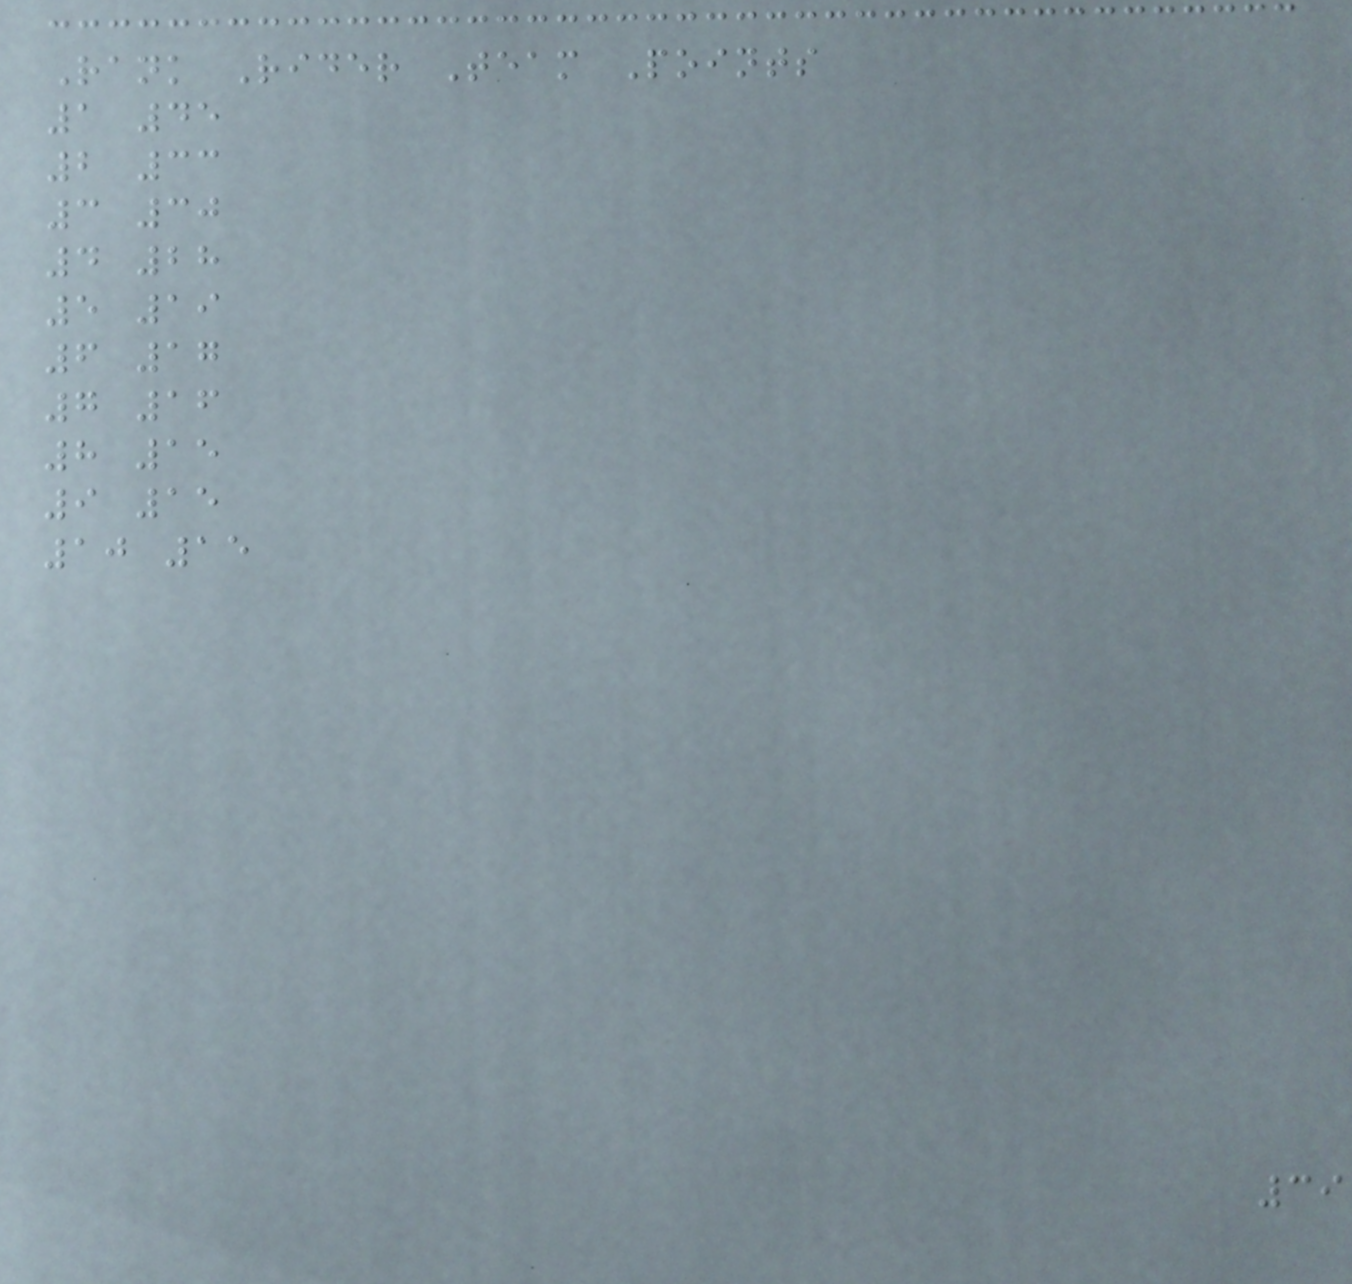Rank Rider Team Points
1 45
2 33
3 30
4 28
5 19
6 17
7 16
8 15
9 15
10 15
39
